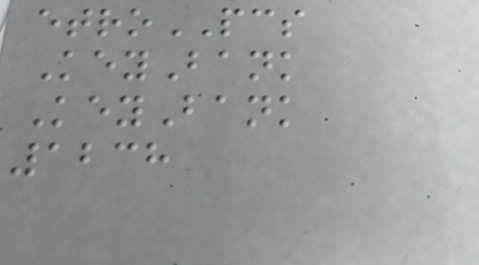etroPCS
KeyBank
KeyBank
1238
